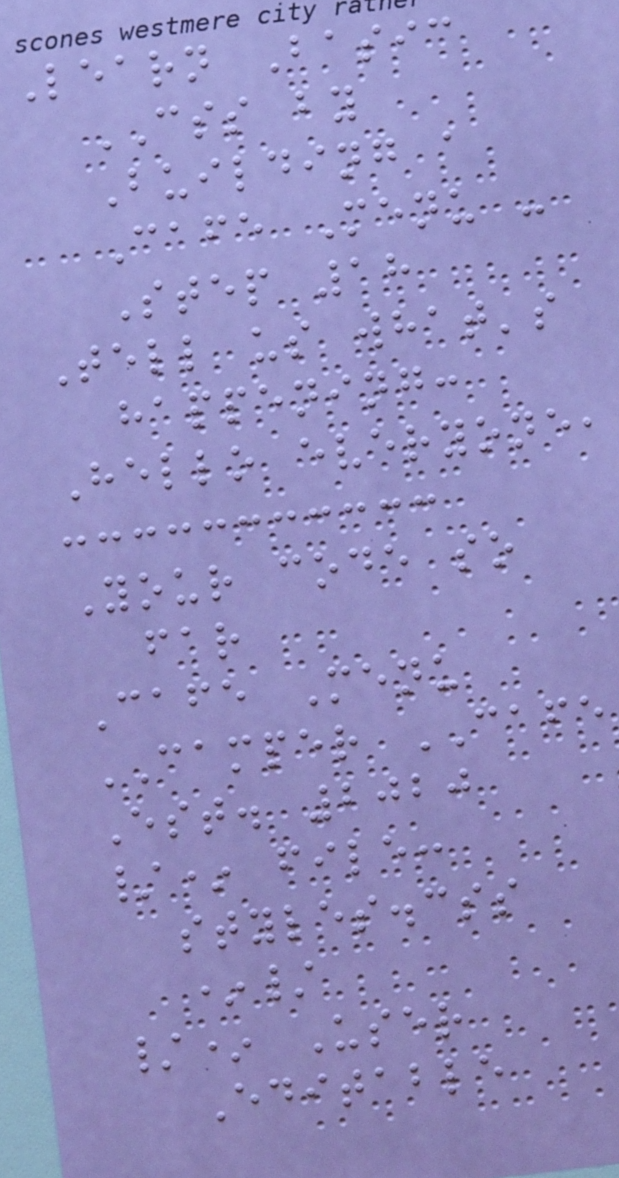Learn Basic
CSS by
Building a
Cafe Menu -
Step 18
Tell us what's
happening:
Hello everyone,
Your code so
far
Cafe Menu
CAMPER CAFE
Est. 2020
/* file:
styles.css
*/
/* User
Editable
